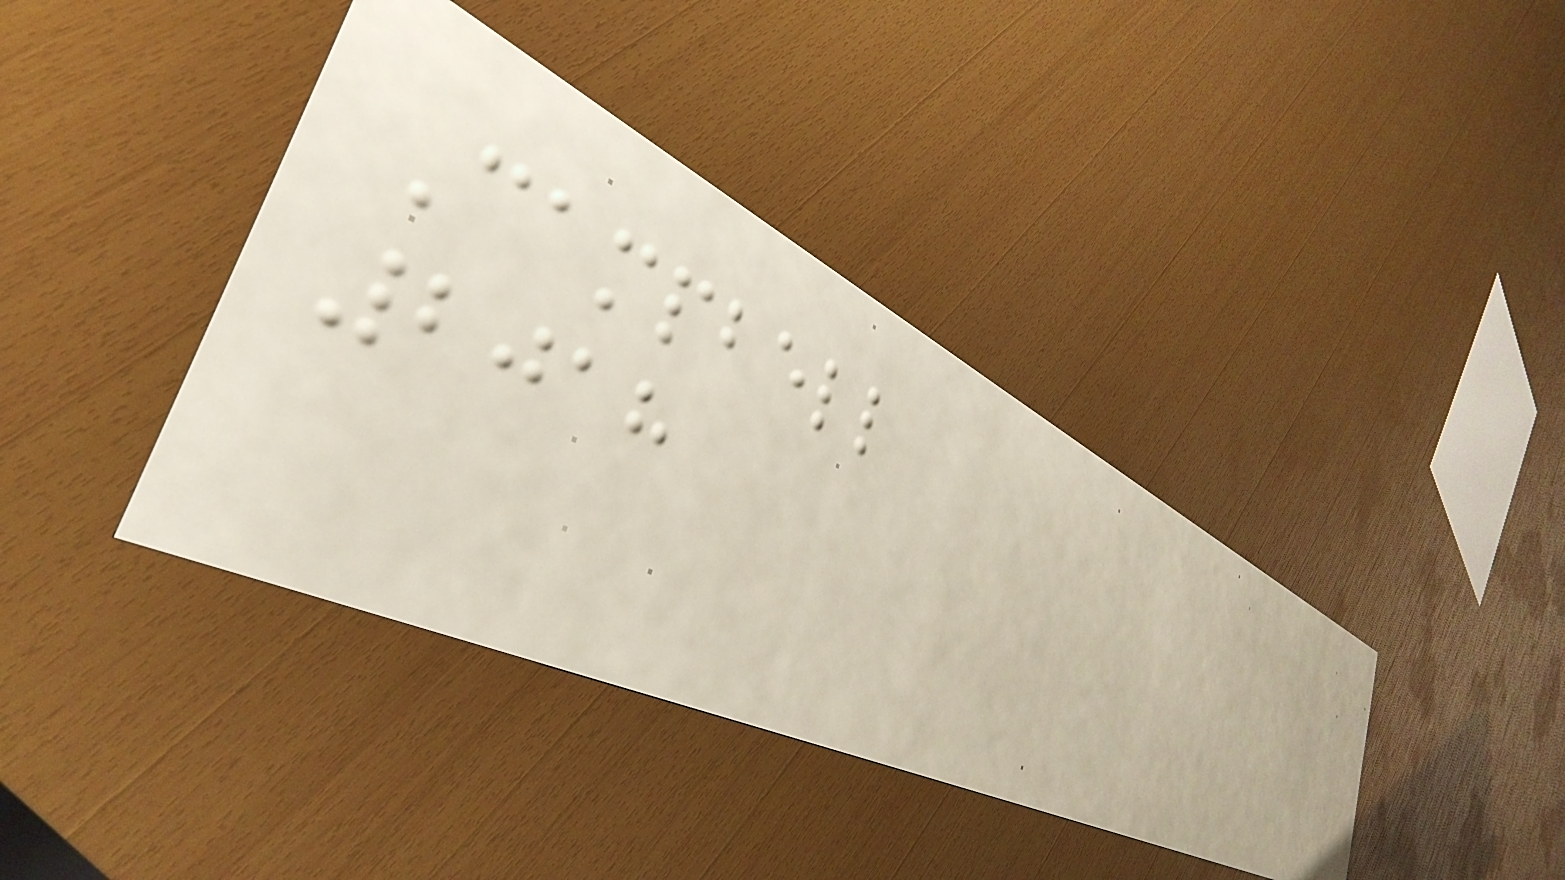Campbell
2018
